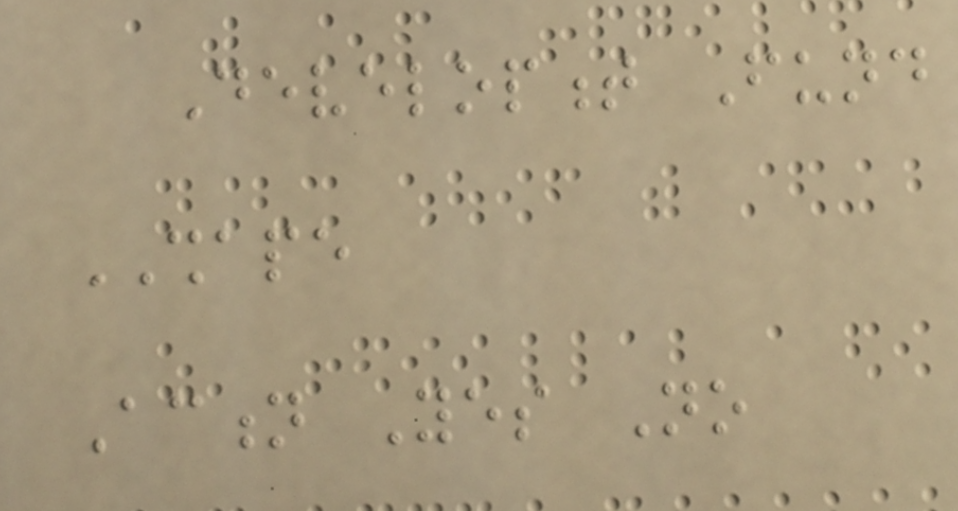Development Fund
SHAPE
Action Yes No
